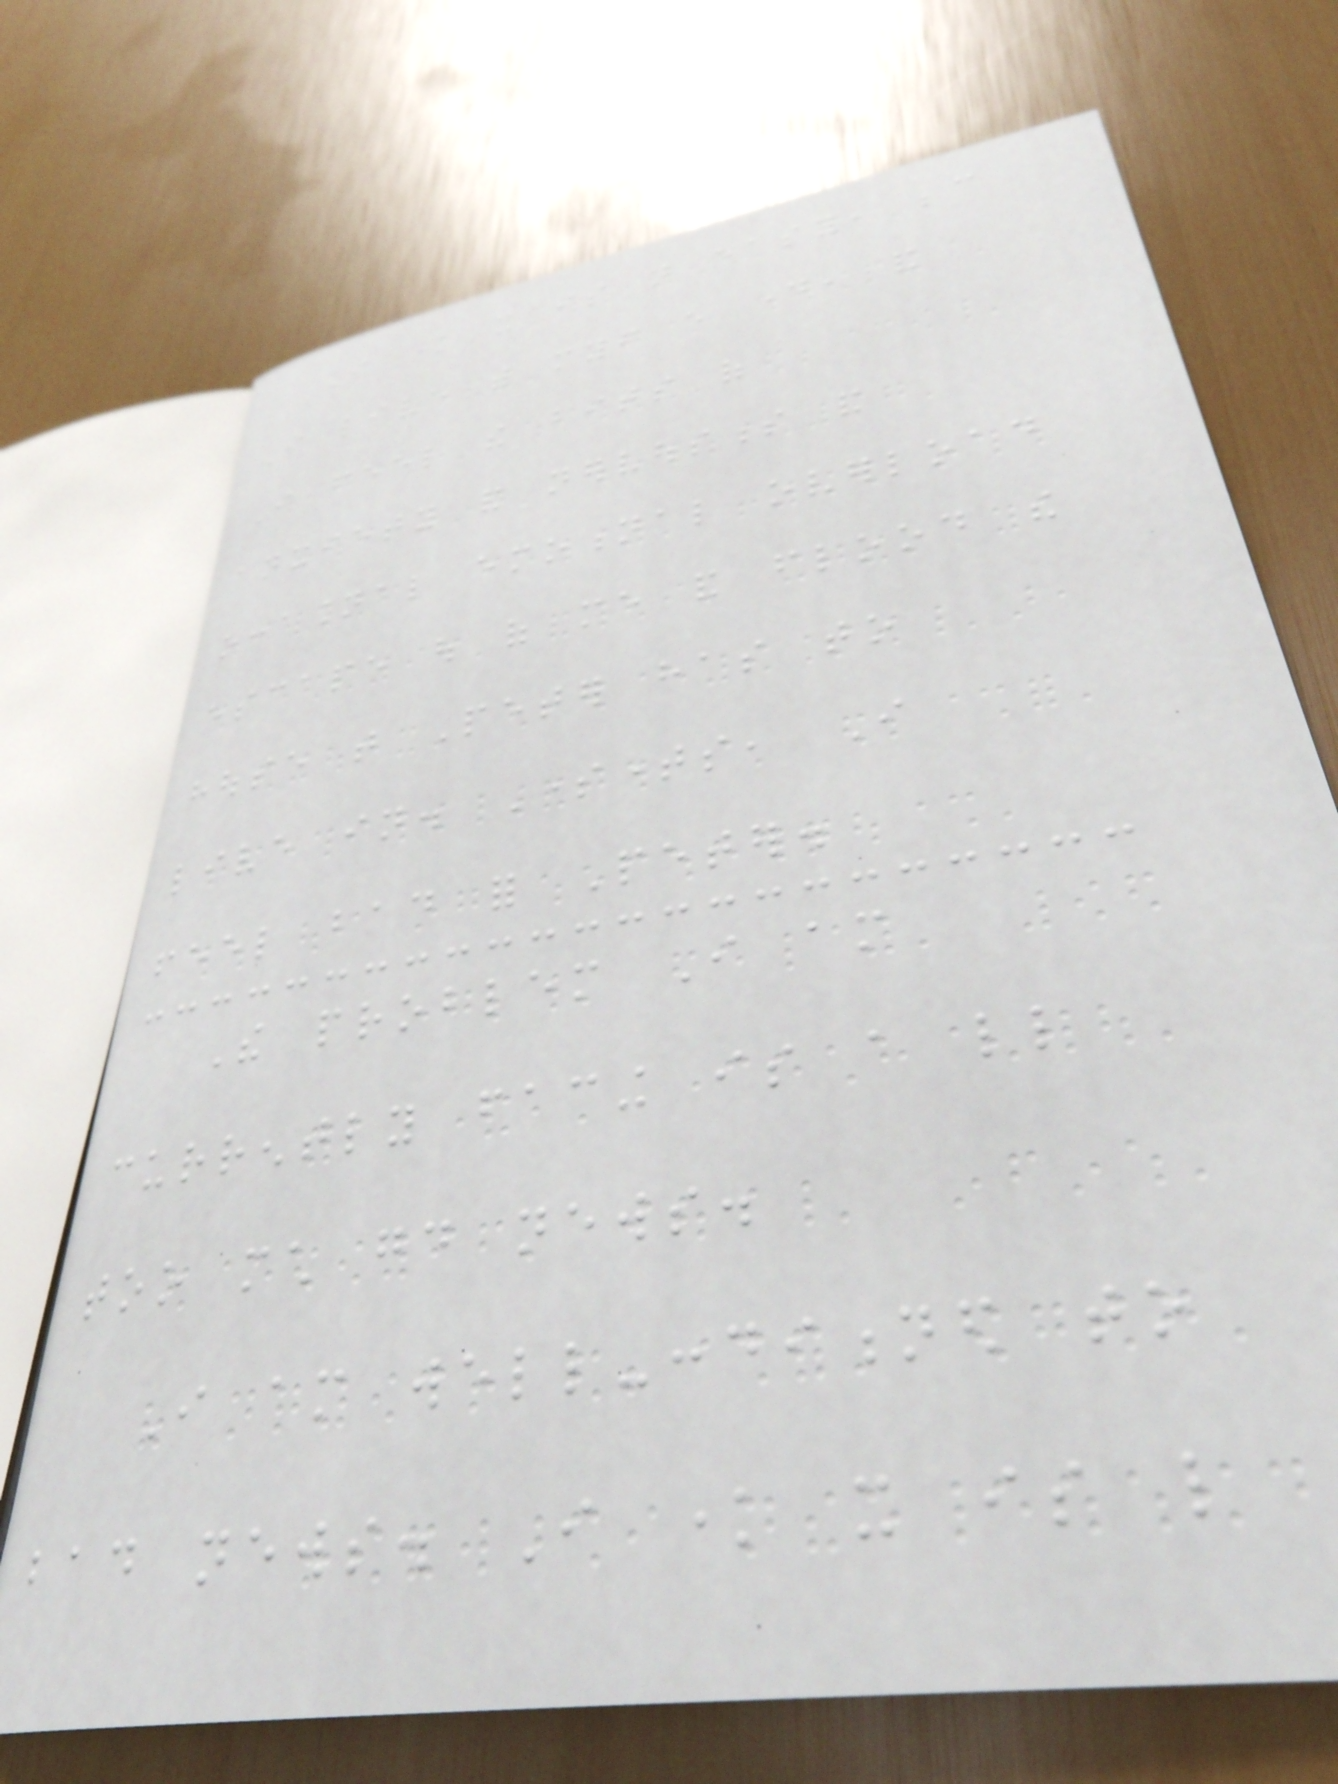I know it is not easy, because
I live with myself every day, and
I feel the bits of
anxiety and nervousness and
occasional emotional overload
escape out of me and flood the
house that Peter has to
live in. Sometimes, I
feel bad for Peter.
The problem I am
currently facing is a little
too much good news.
I am well-conditioned to
bad news. I know it is like
